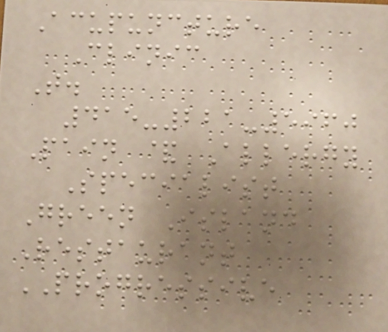Acupuncture
Clinic
T.
415-221-5960
Pain & Allergy
Specialist
Green Island
Restaurant
PROGRESSIVE
